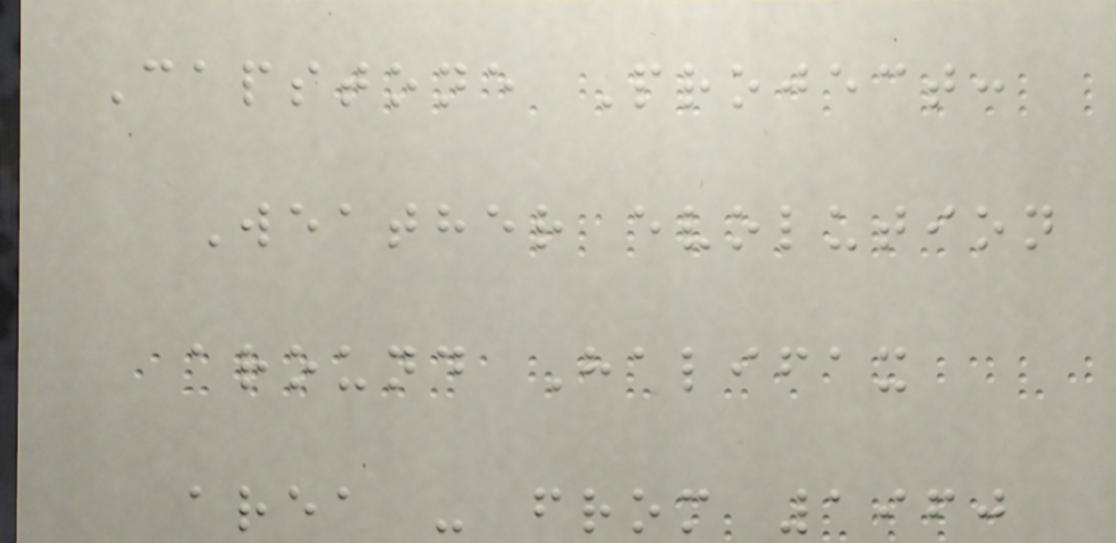Capstone Project:
Weather evolution
around Halifax
area - from 1960
